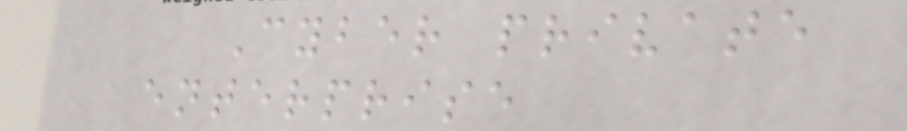Cyber private
enterprise
